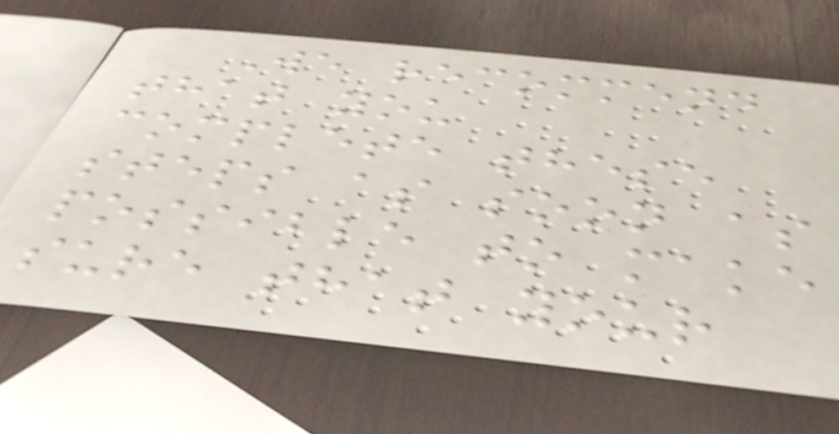We recommend
that you
complete these
steps as soon as
possible to make
sure that your
